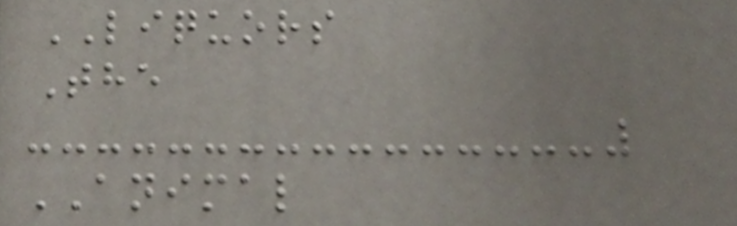LIQUORS
The
ANIMAL
